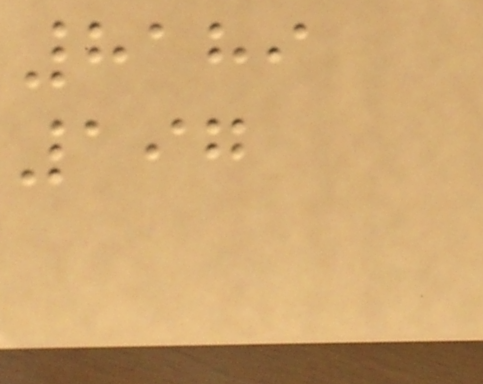8189
197
